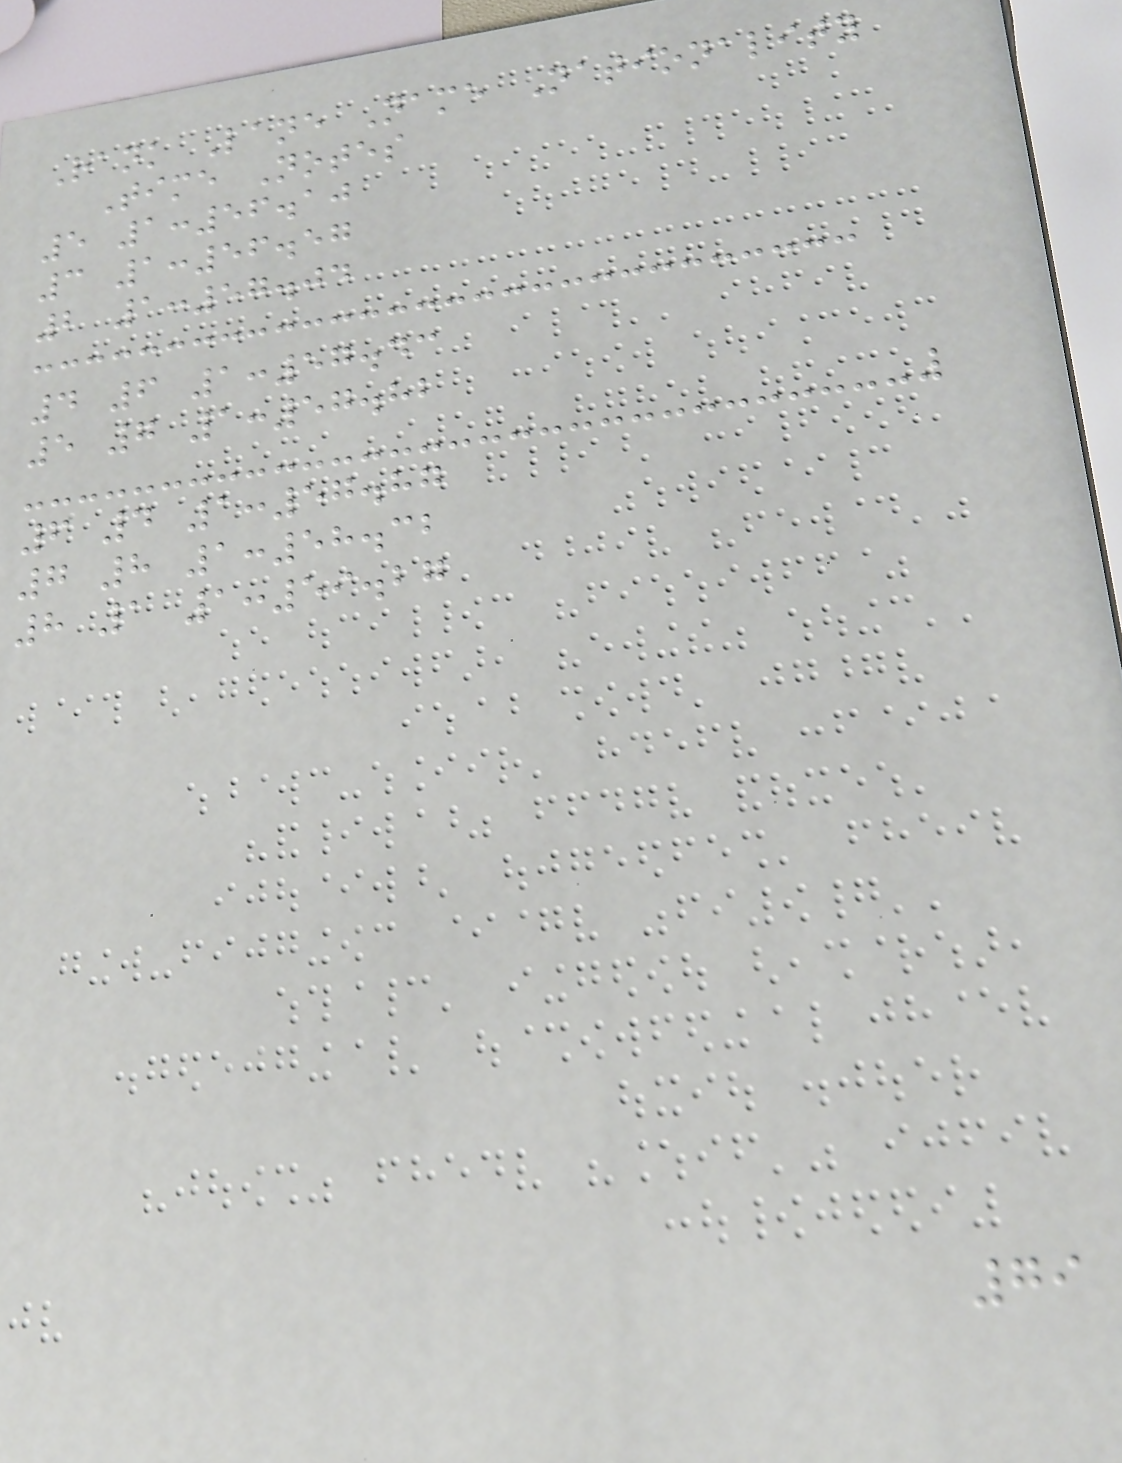Rank Lane Name Nationality
Time Notes
5 1:56.10
3 1:56.57
2 1:57.04
4 6 1:57.43
5 7 1:57.82
6 4 1:57.87
7 8 1:58.32
8 1 1:59.27
79
